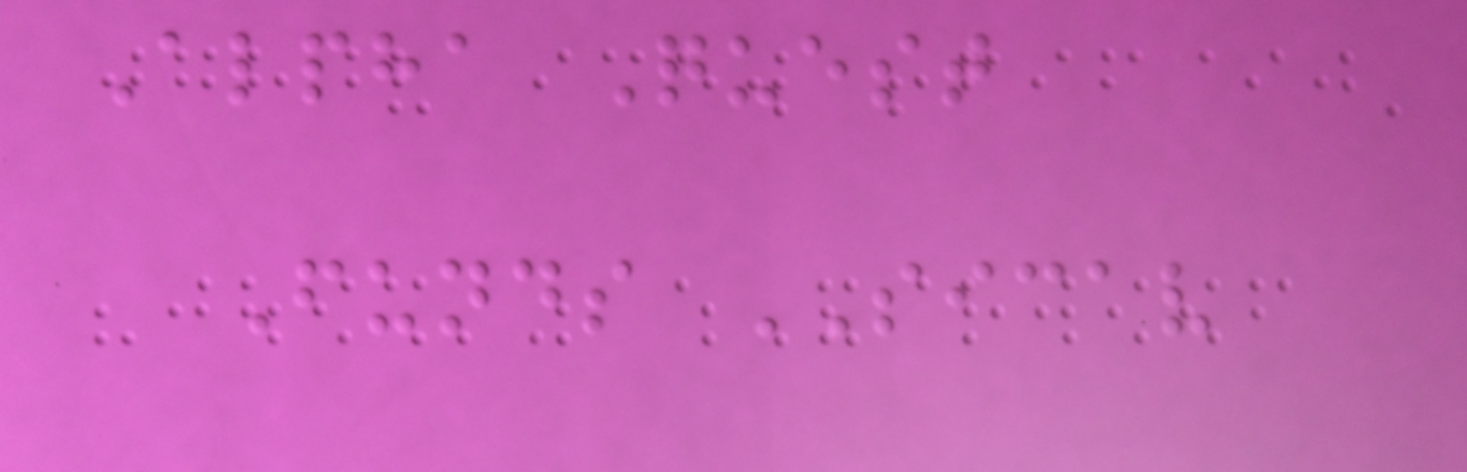Alpha Quest
Funds SICAV
